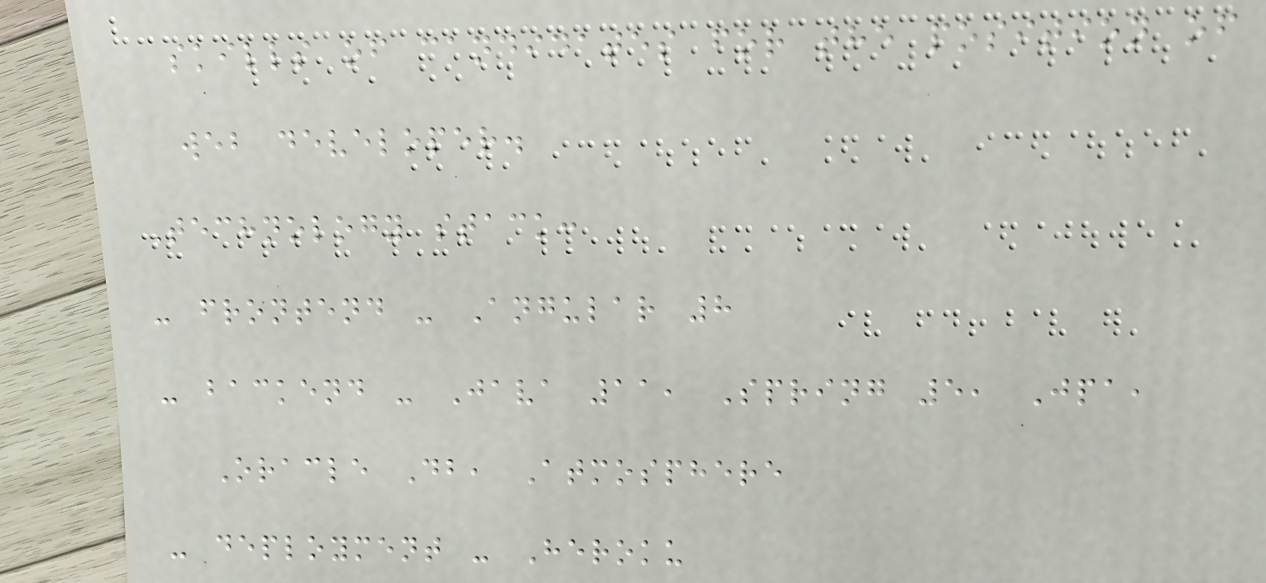skills of candidates for the position of
web developer.
Technology stack:
- frontend - Angular 8
- backend - Java 11, Spring 5, Jpa,
Oracle Db, Atmosphere
- deployment - Heroku
